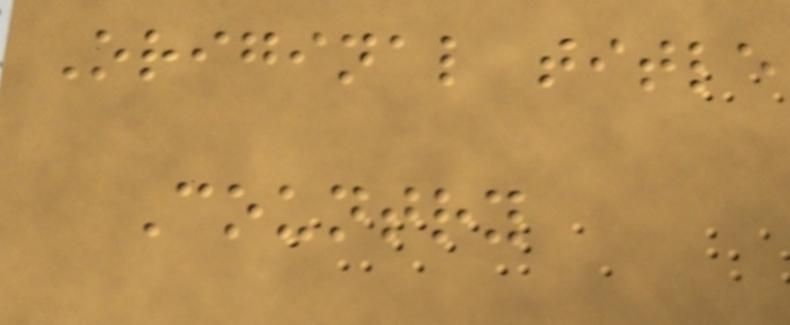Original title
Country
